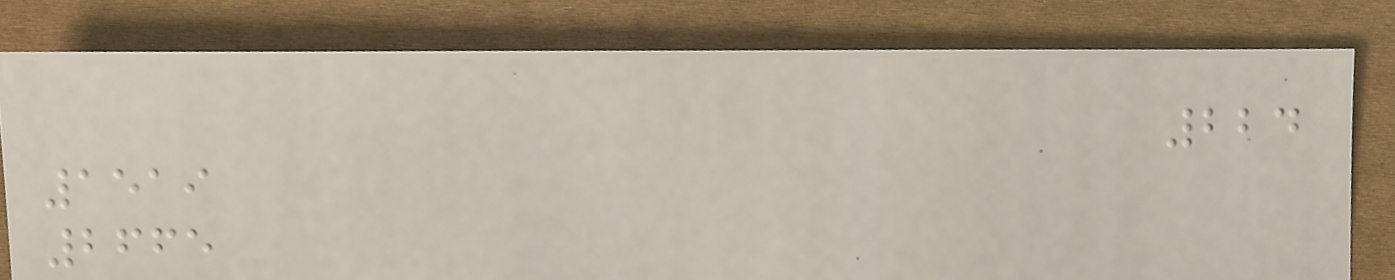224
1519
2665
